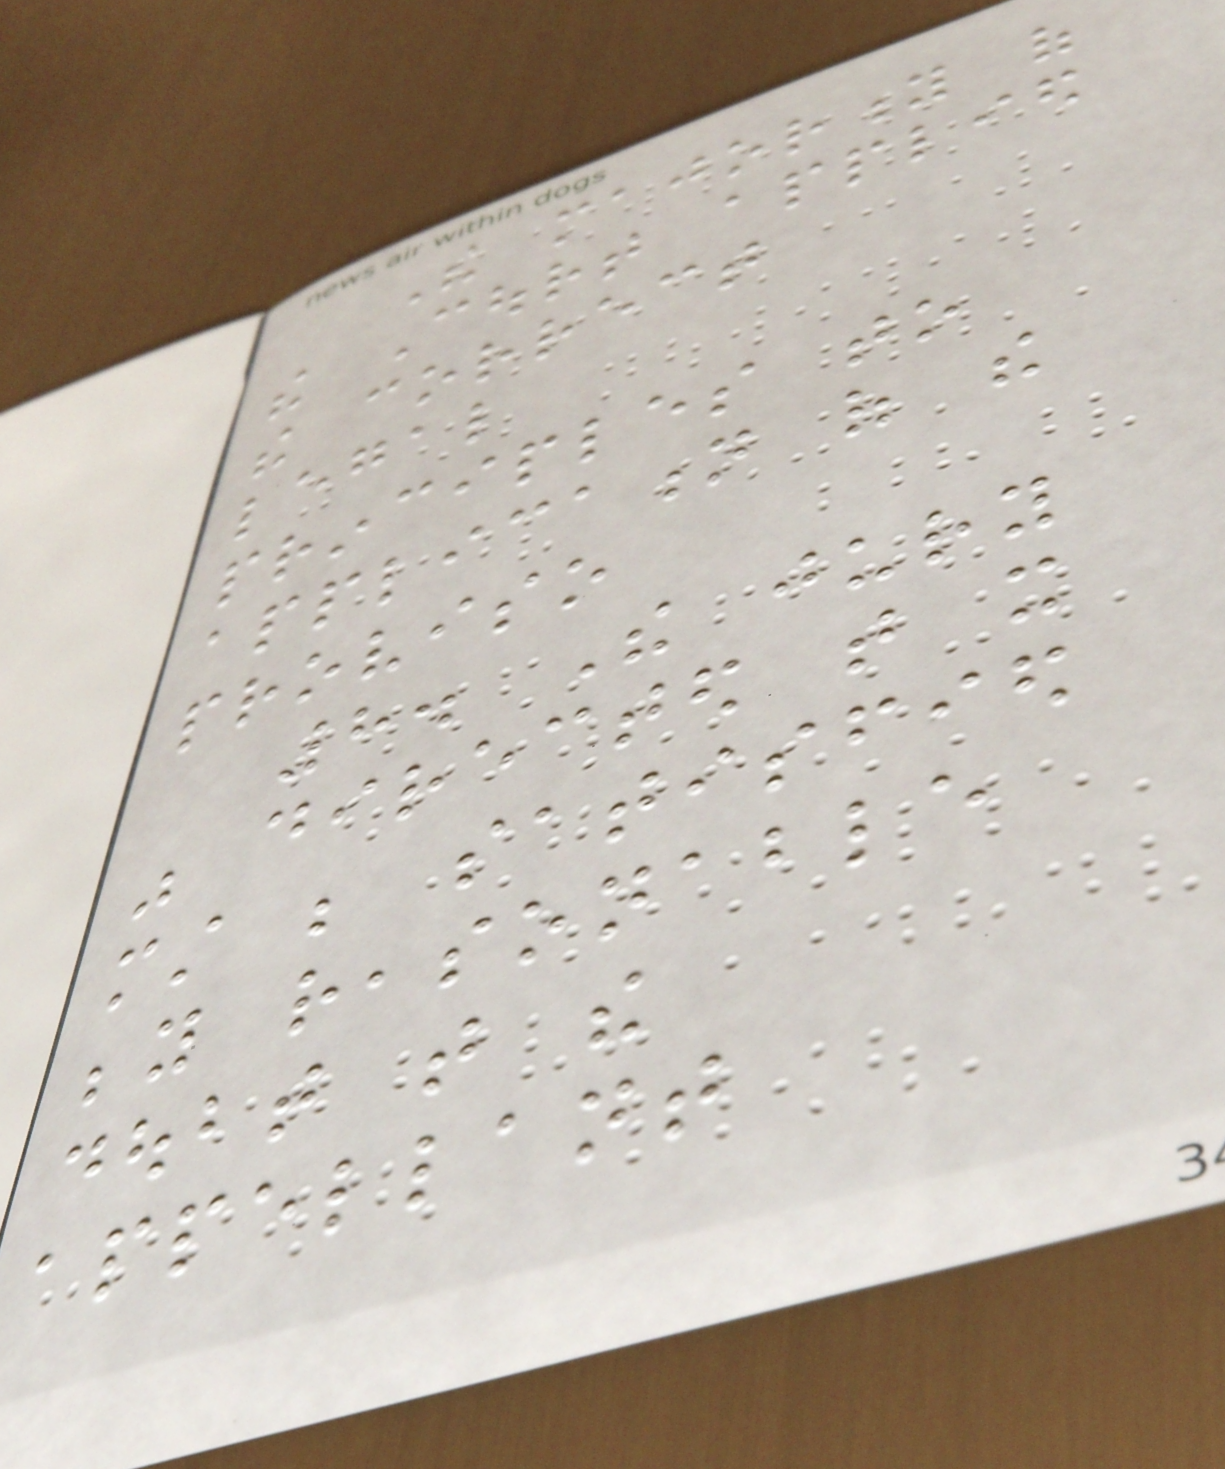The majority of
the Court applied
the correct
legal
principles to
application of the
proviso
8. The jury
was directed that it
must be satisfied
beyond reasonable
doubt that the
appellant
